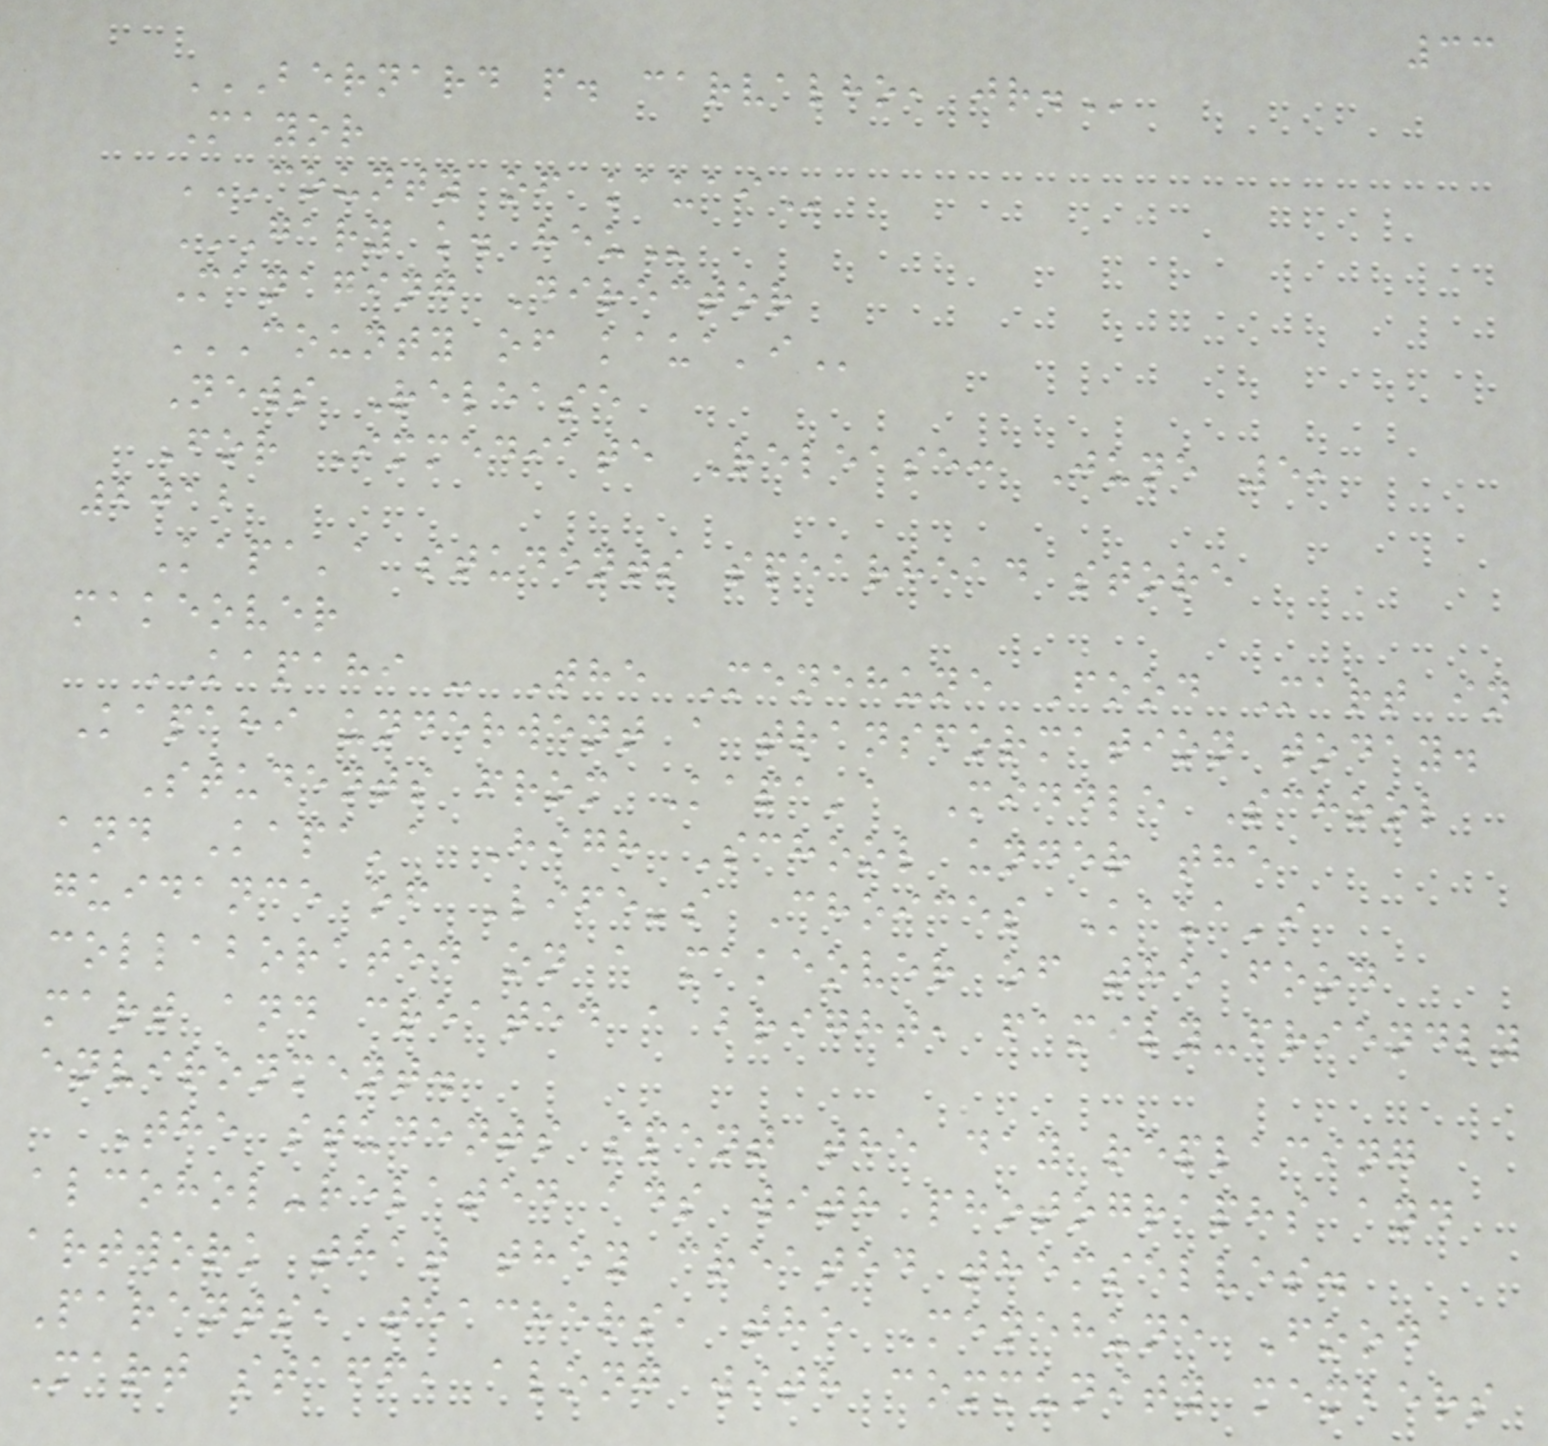33
BERNARD P. CARVALHO, JR.
Mayor
COUNTY OF KAUAI
GARY K. HEU
Managing Director
COUNTY OF KAUA'I
News Release
For Immediate Release: June 5,
2012
Kapa'a students spearhead store
makeover
KAPAHI - The Menehune Food Mart in
Kapahi underwent a transformation today.
Students from Kapa'a Middle School
and Kapa'a High School under the
guidance of Life's Choices Kaua'i
collaborated on a makeover of the food
mart and created a bright, family-friendly
environment.
The students spent the day replacing
alcohol-related ads with photographs and
artwork that they created themselves.
Parents, teachers, the Menehune Food
Mart staff, along with community members
